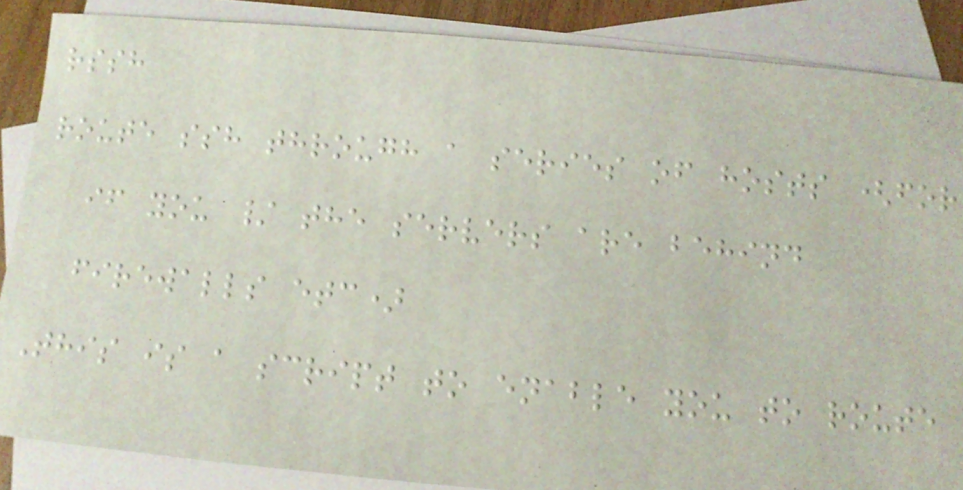rssh
route ssh through a series of hosts (for
if you / the servers are behind
firewalls etc)
This is a script to enable you to route
